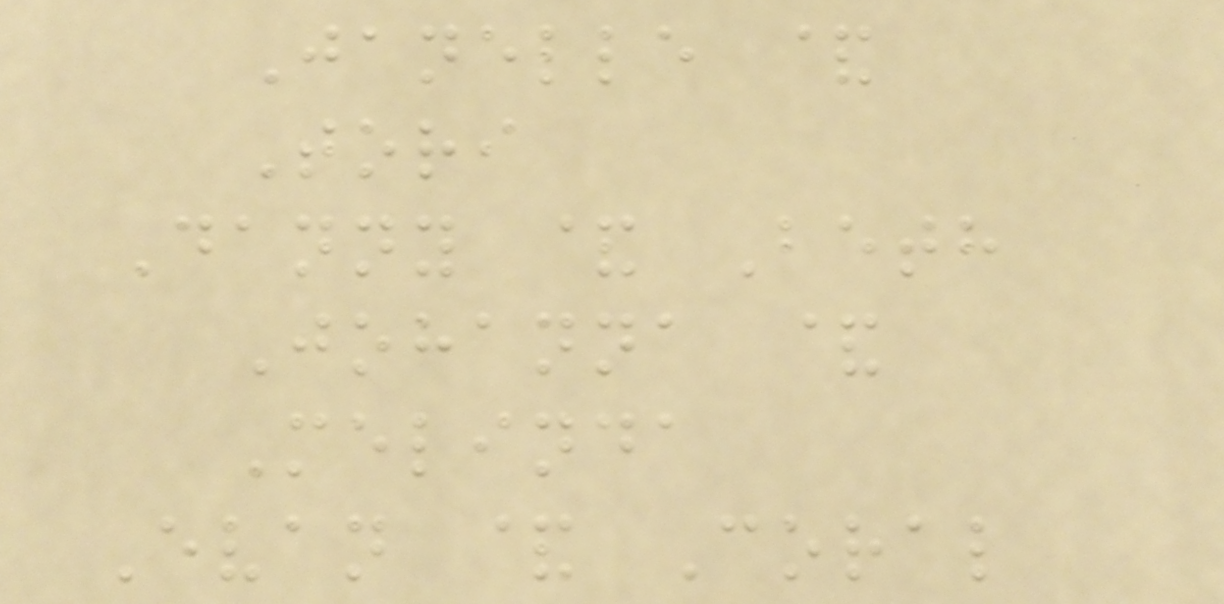Janelle &
Tori
Danny & Beth
Johanna &
Melinda
Evan & Coral
